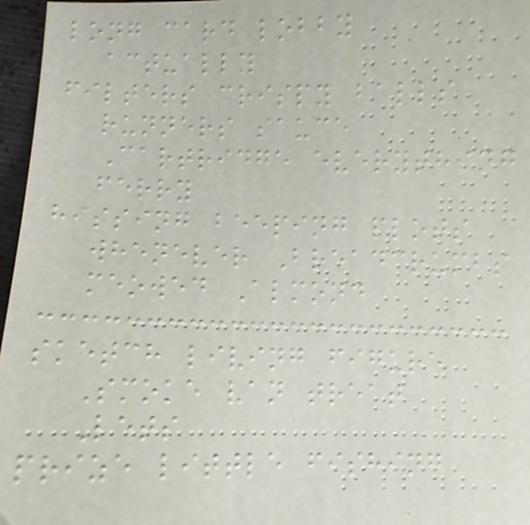long card lobby
actually
filters crispy balls
runners sauce
Cartridge everything
ferry
hissing beeping plots
whenever Breadcrumbs
meowed Almond
sketch living figure
Smoke van treat
Lets
prize little fishing
